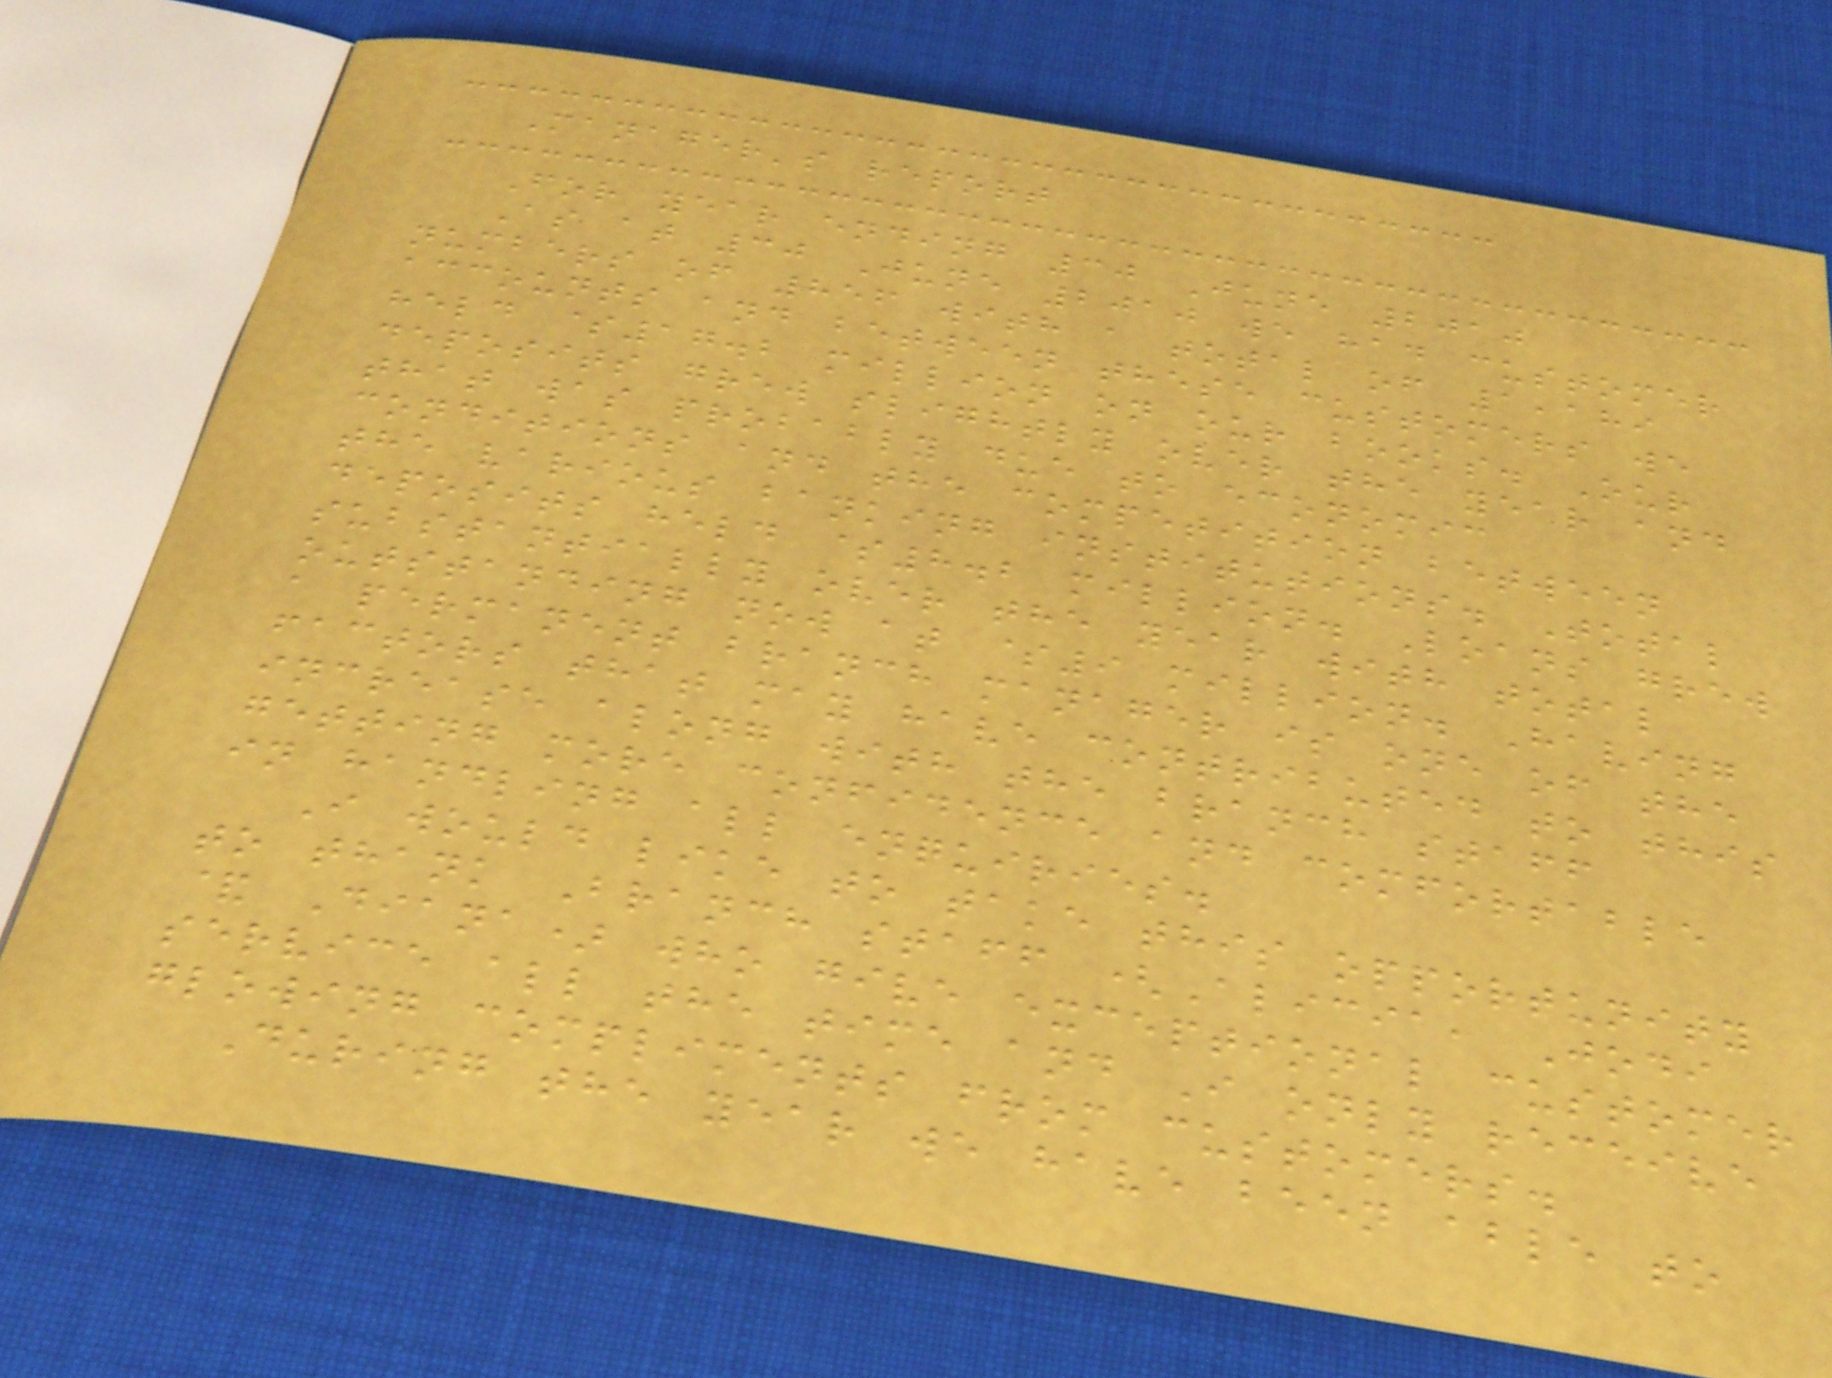Manager's report
For year ending 30 June 2010
As at 30 June 2010 we had customer
numbers of 856 with a total of 1,189
accounts and between these customers we
held $17.2 million on our books. Our
deposits grew slightly over the year and
that was probably due to economic
conditions and the competition between
the various banking institutions. Total
deposits held $8.2 million. Loans grew
substantially over the year with total
outstanding now at $9 million. Having
a permanent branch manager is one of the
factors that may have contributed to this
increase along with the branch staff
getting more confidence and comfortable
in handling all enquiries.
I would like to take this opportunity
to thank Branch staff (Alicia, Jodi
& Diana) who give exceptional customer
service all the time and I only receive
glowing compliments from customers.
During the year we have been able to
